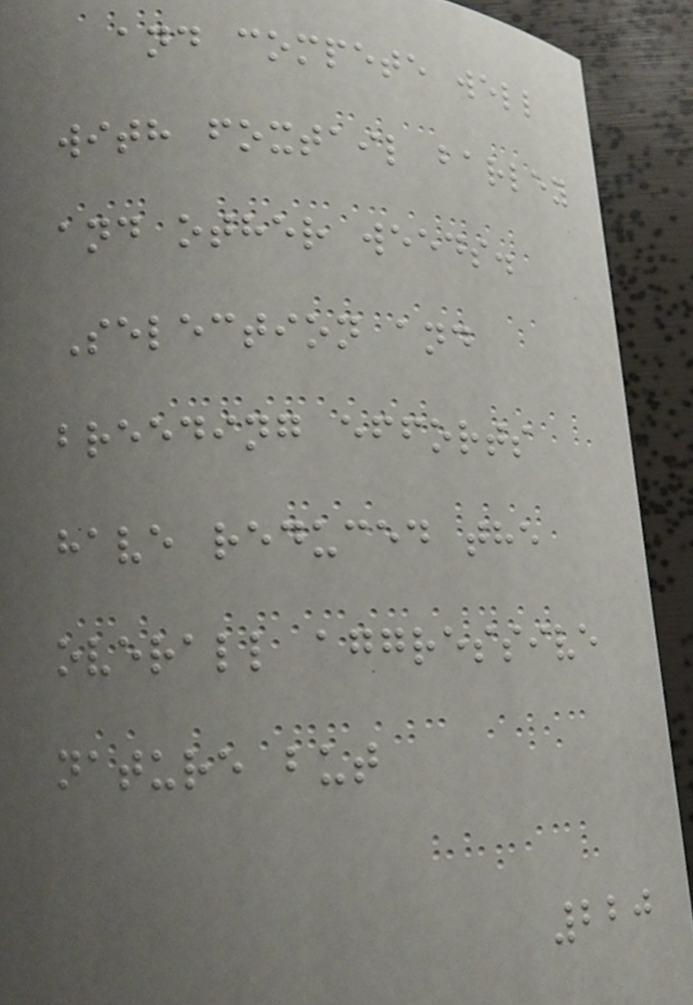and compete well
with foxtail barley
and other weeds.
Selection and
breeding efforts
have reduced the
overall aggressive
nature but
220
